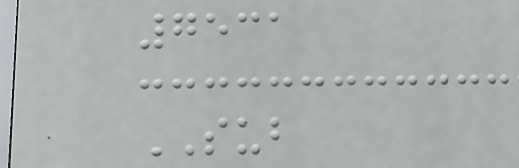7531
SUB
